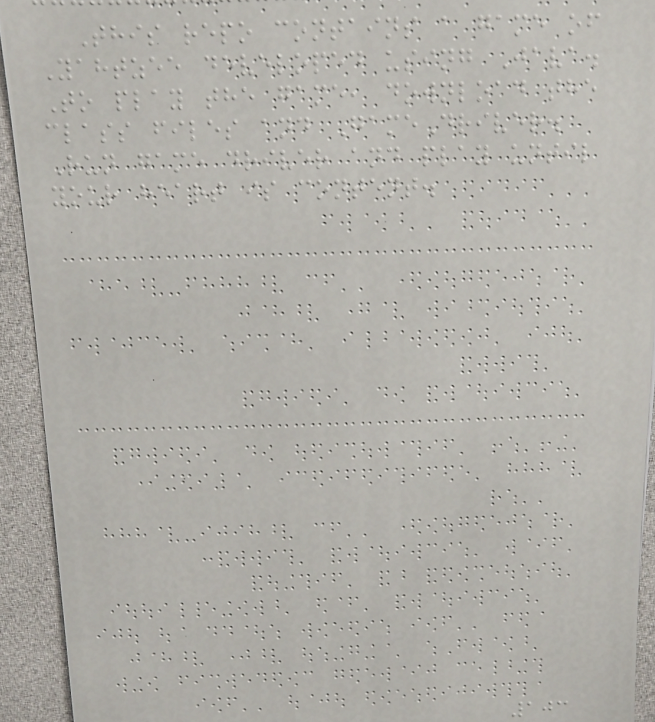This repo contains a game of
Yahtzee developed using Java.
To play the game, download the
class files and GameDriver.
Run game driver and play until
your heart is content.
103
